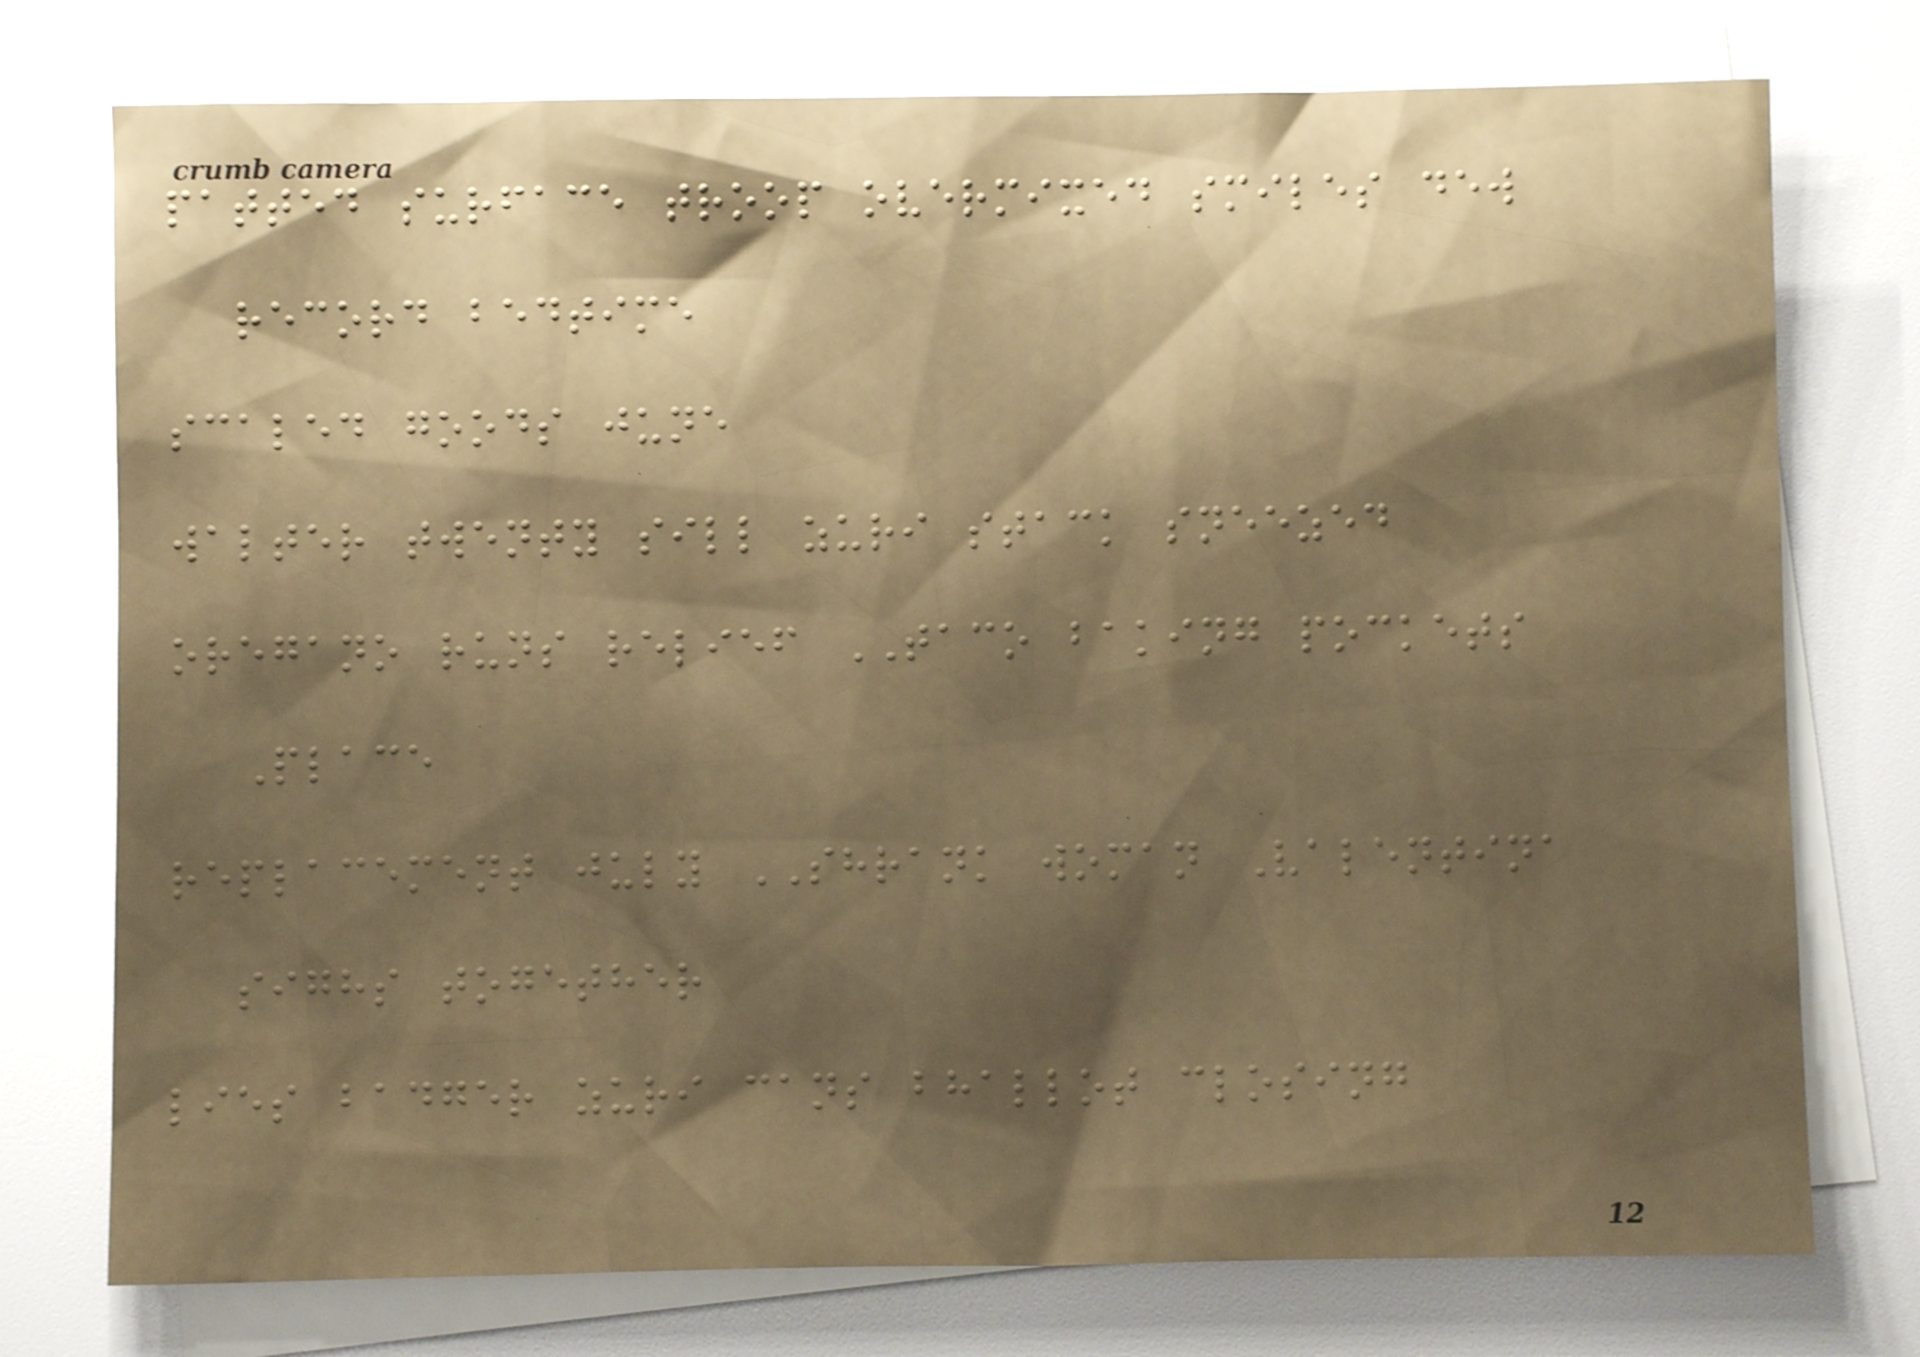patted surface troop overmixed smiles dew
record bedtime
scaled goods june
walter twenty sill zuri stack sneezed
oregano runs relief TACO baking pockets
Place
replacement july SHRANK woman Valentina
sighs together
lies badger zuri cans bhallot closing
